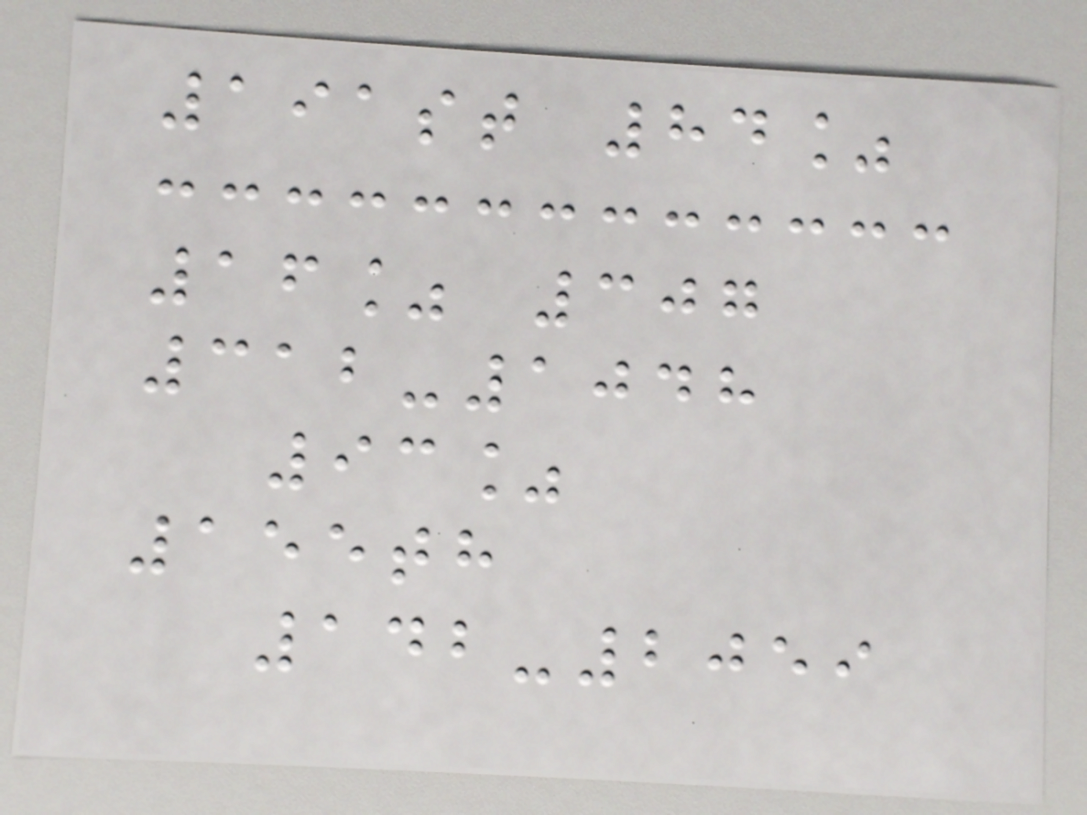191st 84%
16% 307
312-1048
93%
155th
142-2059
